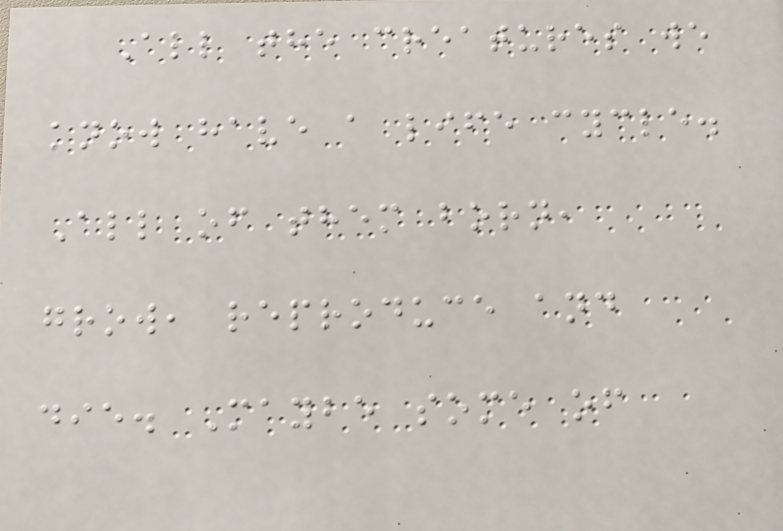All the creatures we
know have a life cycle.
All of them born,
grow, reproduce and
die. Maybe some of
